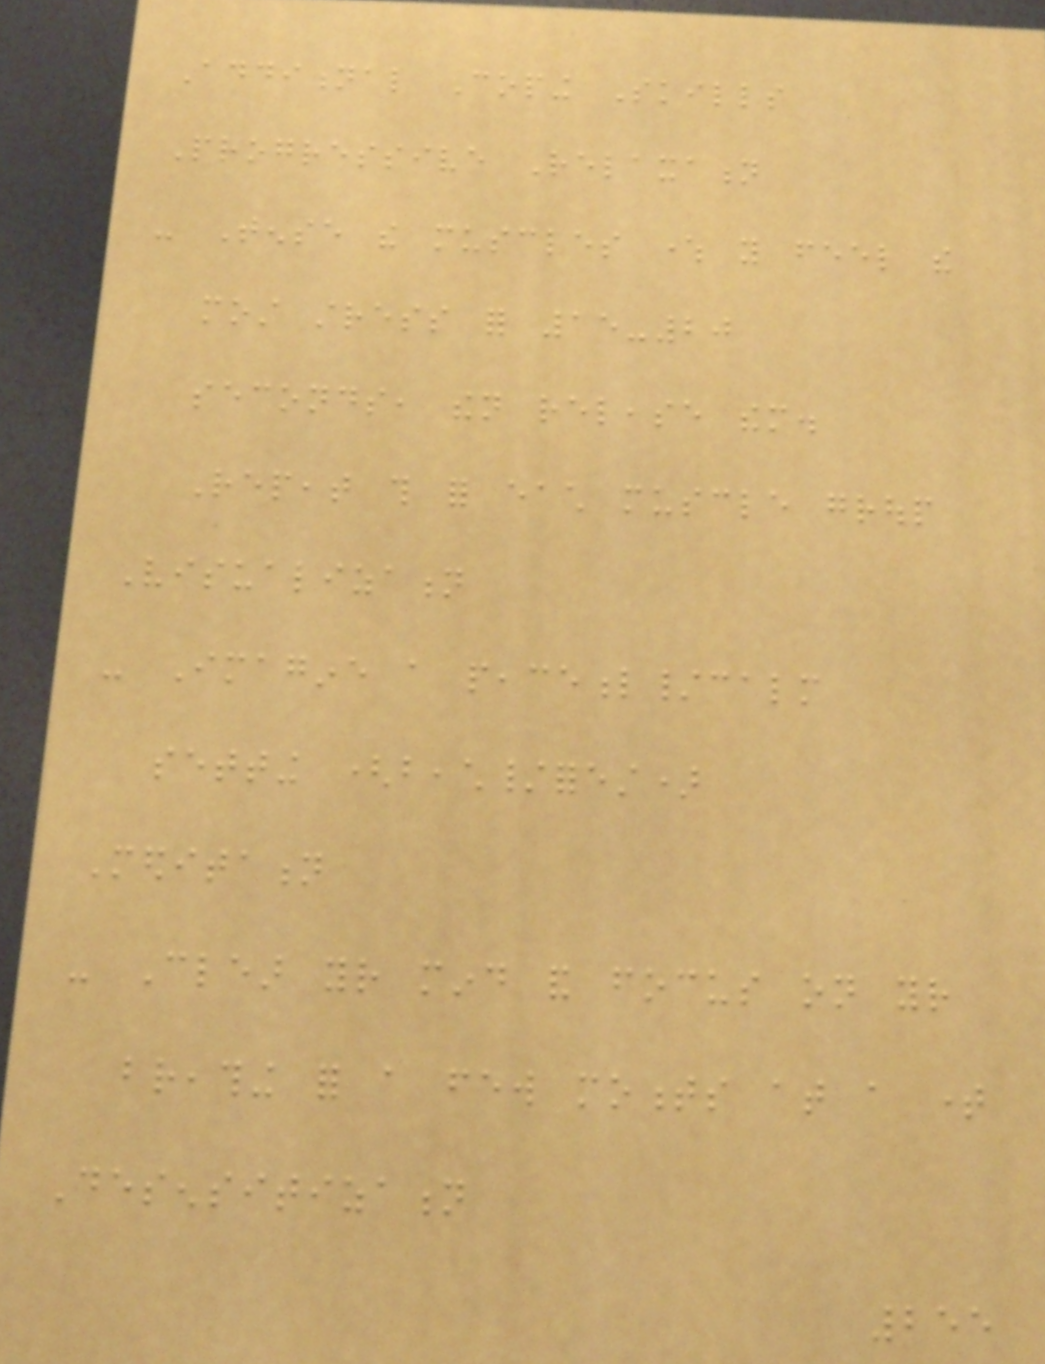Additional Coping Skills
Progressive Relaxation
- Tense the muscles where you feel the
most stress for 15-20
seconds, then release them.
Repeat this for each muscle group
Visualization
- Imagine a peaceful/calm
setting (beach/forest)
Meditation
- Clear your mind and focus on your
breathing for a few moments at a time
Desensitization
255
